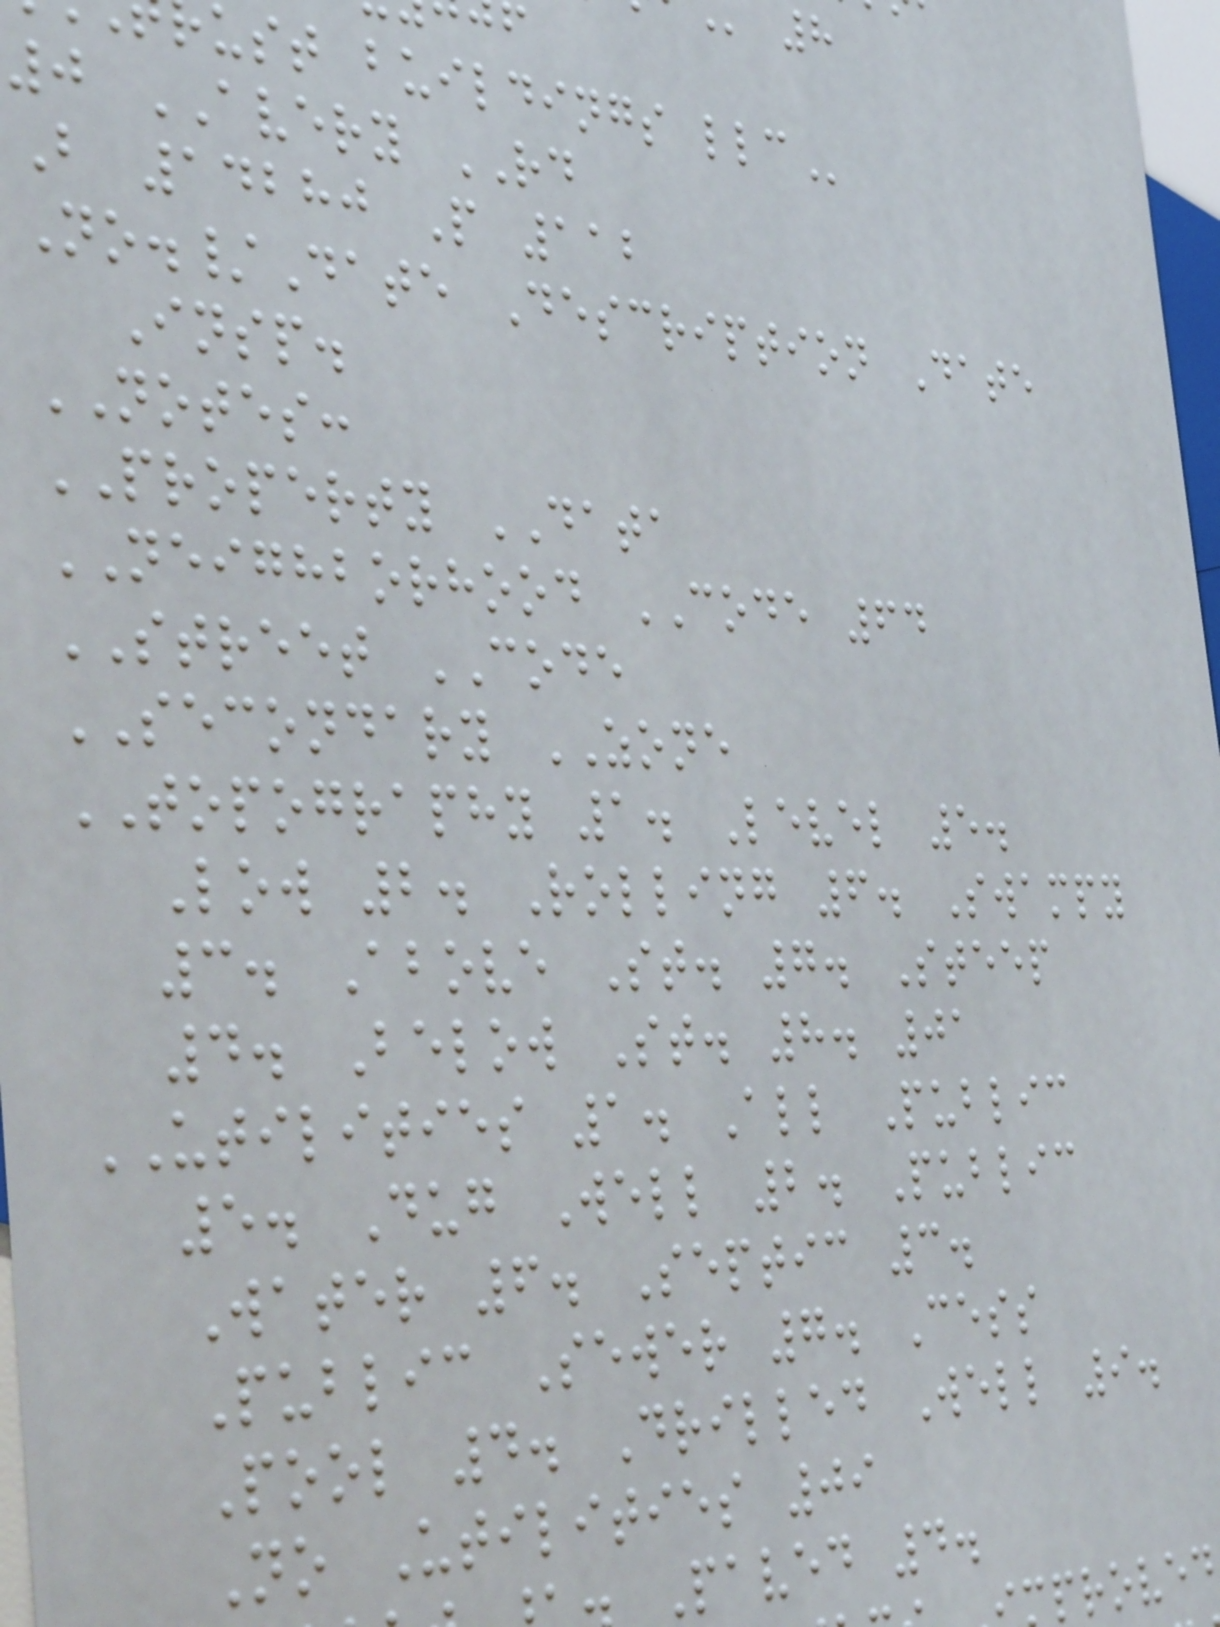ust buildings
0 AVERY RD
B 14280 P 112
No./Date Description Date
Insp.
NOTES:
PROPERTY DATA
NEIGHBORHOOD CODE 64
STREET CODE
SECONDARY ZONE
TOPOGRAPHY 1. Level 5.
Low 2. Rolling 6. Swampy
3. Above St. 7. Steep
4. Below St. 8. 01
UTILITIES 1. All Public
5. Dug Well 2. Public
Water 6. Septic 3.
Public Sewer 7. Cess
Pool 4. Drilled Well 9.
No Utilities 09
Paved 4.
